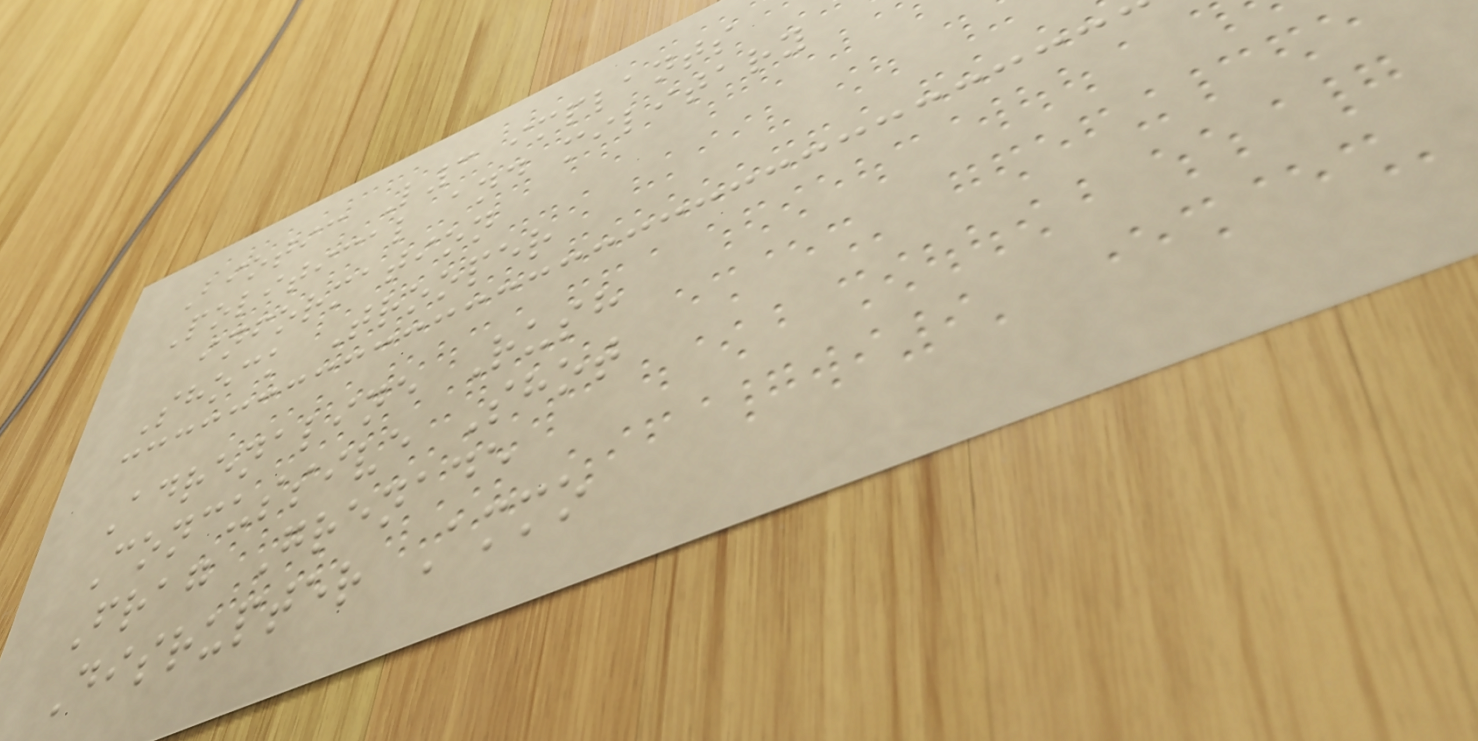Biotic L3 implants
Political and military
information
Shock Trooper
Adrenaline Rush
Concussive Shot
Frag Grenade
Disrupter Ammo
